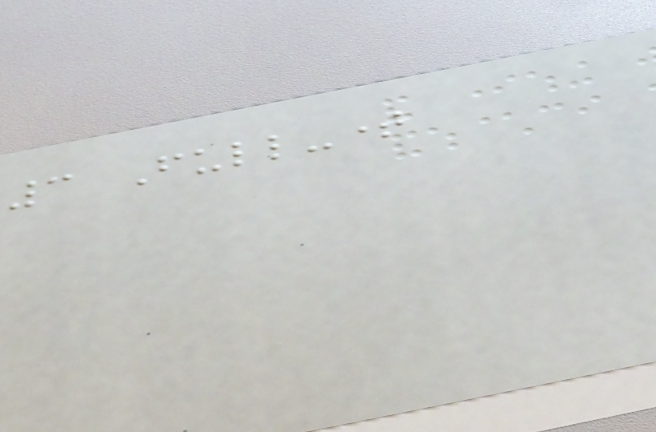3 Full-time
